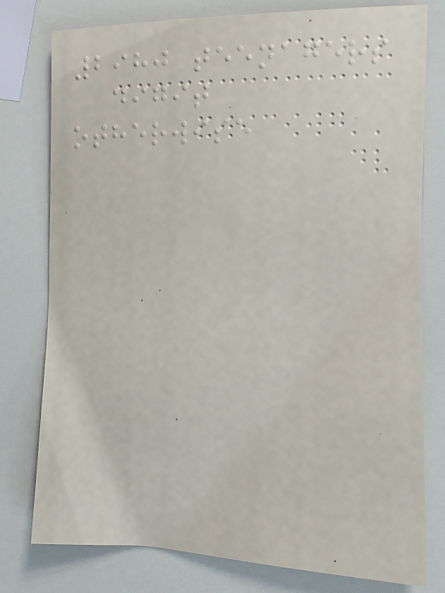2980 teenagers
digit
otherwise
